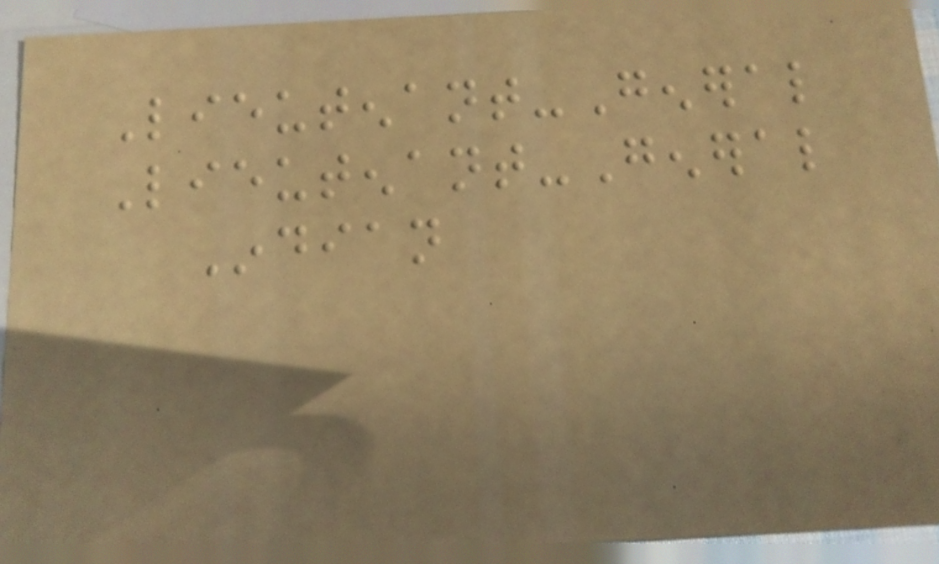Lieutenant-General
Lieutenant-General
Indian
